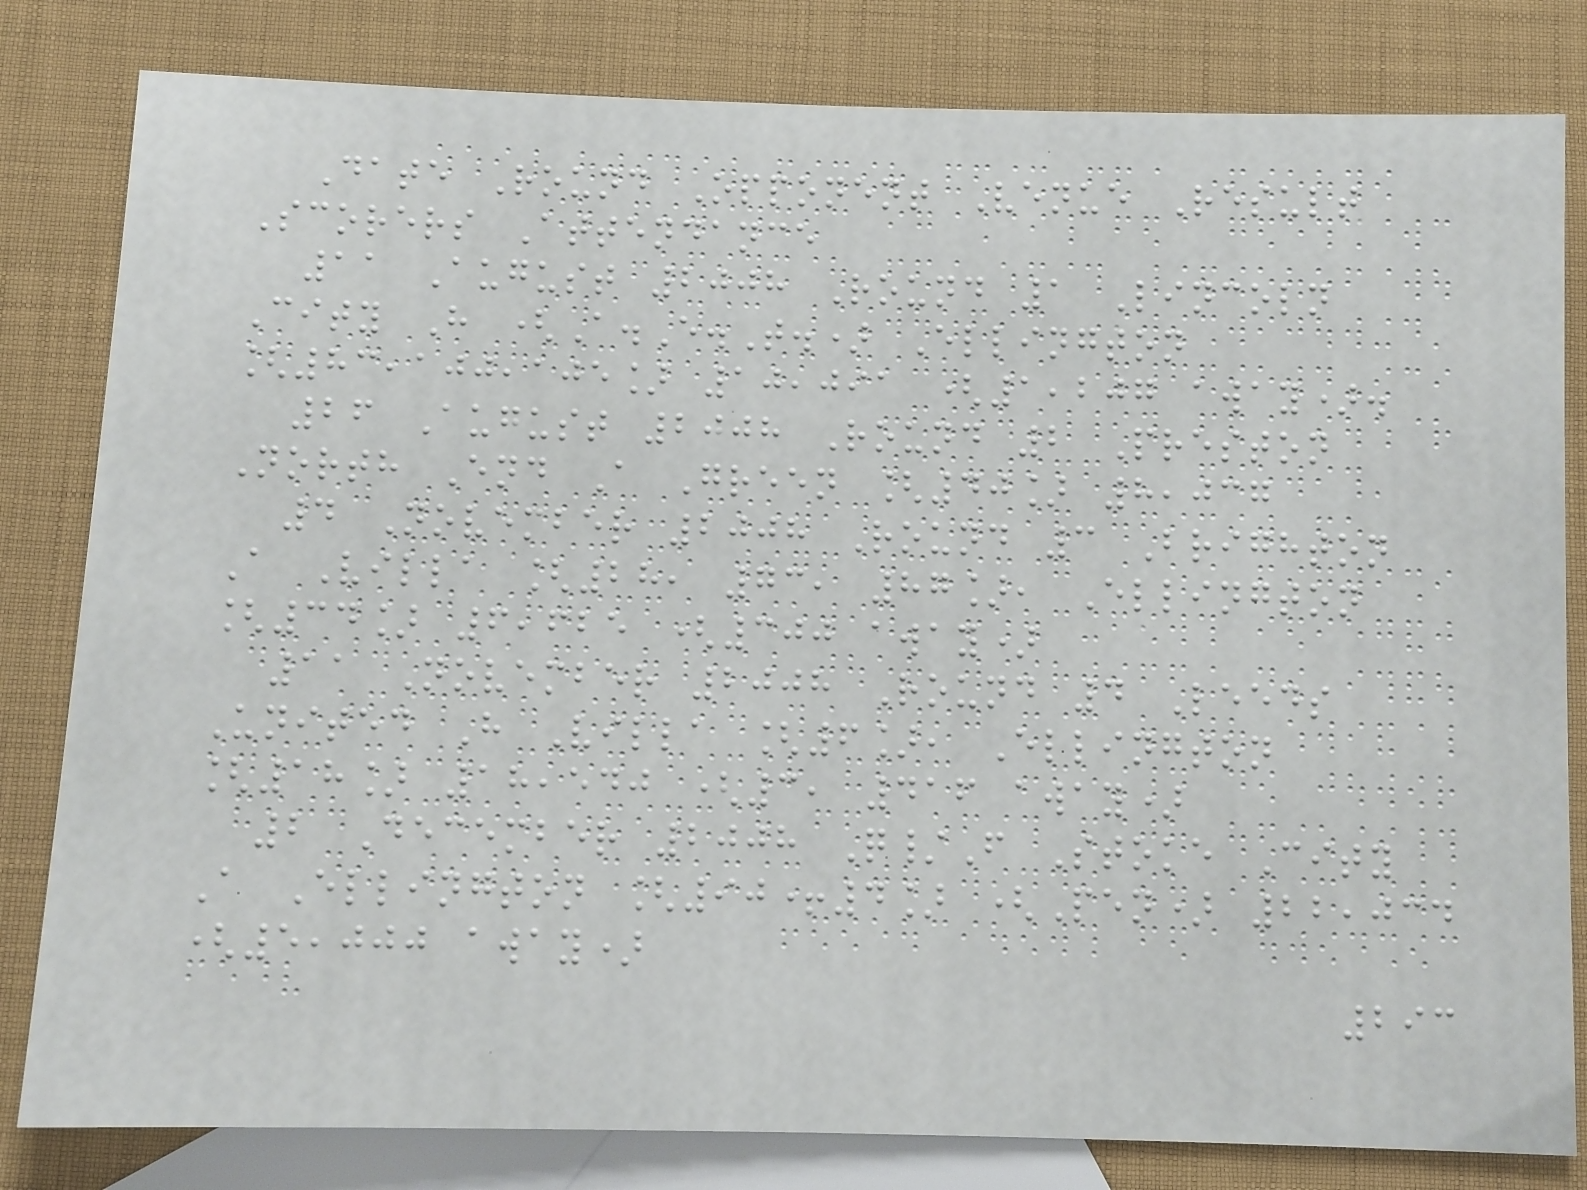Date Round Opponent Venue Result
Scorers Attendance
11 August 2008 Round 1 Lincoln
City H (A.E.T.) Ellington
[83,100,105] 10,091 (1,207 away).
26 August 2008 Round 2 Preston
North End A Green [40] 8,037
4 November 2008 Round 3 Brighton
A Villa [28, 73, 87], Ellington
[34] 6,625 (300 away)
11 November 2008 Round 4 Leeds
United H Villa [6], Ellington
[18] 18,540 (3, 416 away)
2 December 2008 Q/F Stoke City
A Ellington [90+4] (Pen) 22,034
(5,000 away)
293
